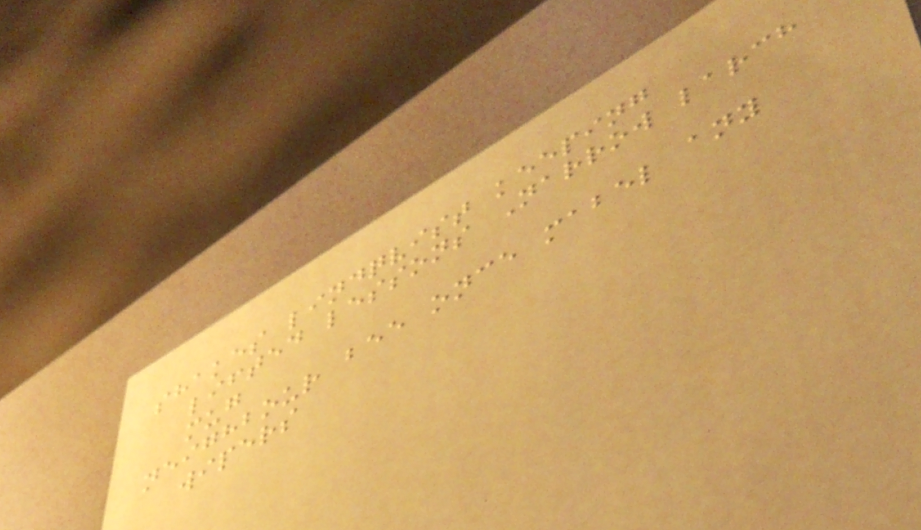shakes lindqvist keeping
lifted lessons Narrow larch
mug
neighbour bee once mabel any
wipers
